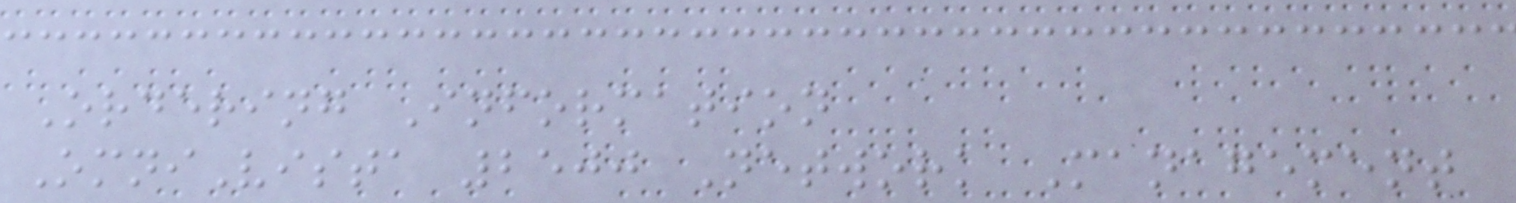Ordering Information
OmniVista 2500 Network Management
